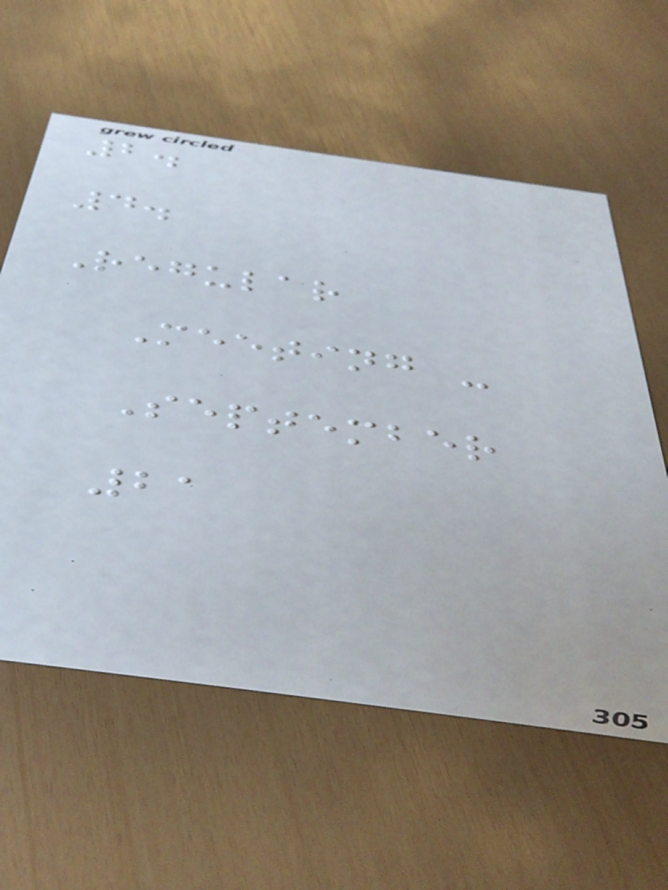2.
4.
Regular
Meeting -
September
21
